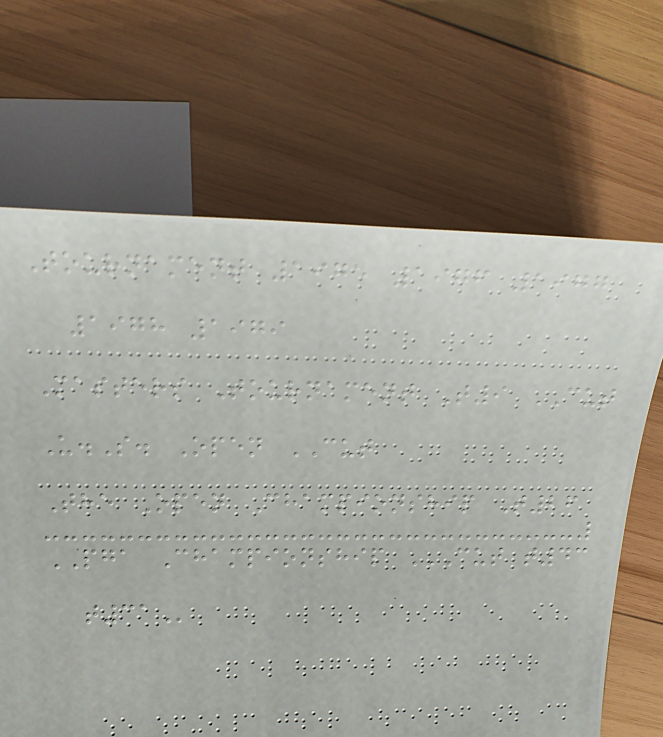Tournament 1975 1976 1977
1978 1979
Masters Tournament T9 CUT
U.S. Open CUT
The Open Championship T26
PGA Championship CUT T43
T31
